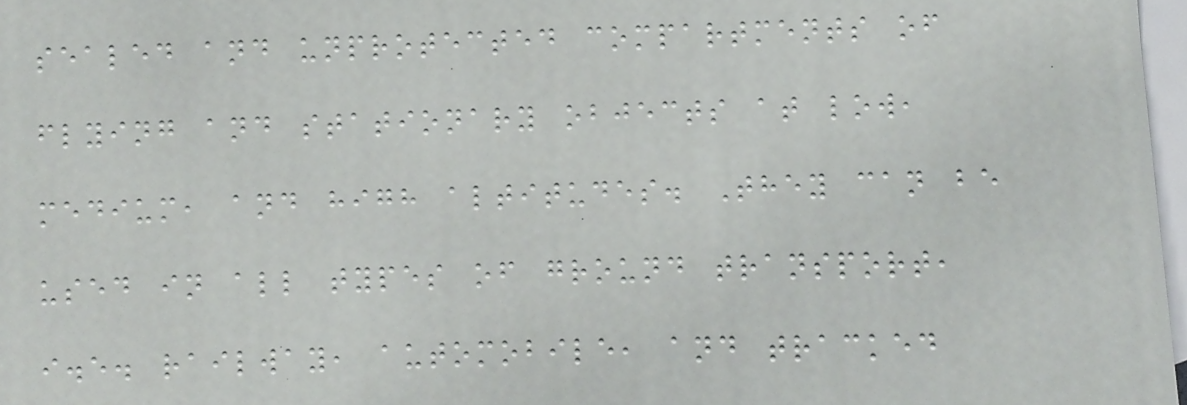sealed and unprotected compartments of
flying and stationary objects at low,
medium, and high altitudes. They can be
used in all types of ground transport,
i.e. railway, automobile, and tracked
